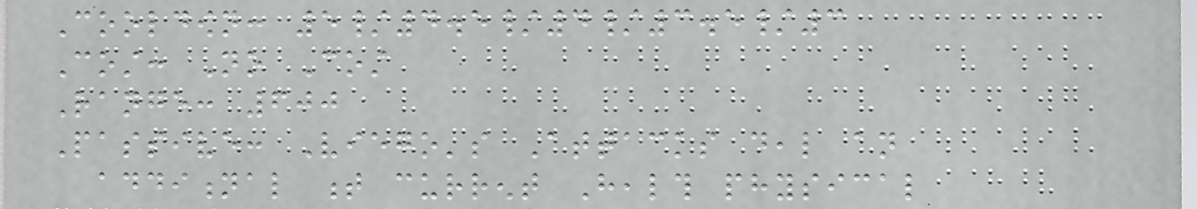Cooldown: 5/4.5/4/3.5/3
Cost: No Cost
Range: 600
Passive: Viego's Attacks deal an
additional t current Health physical
